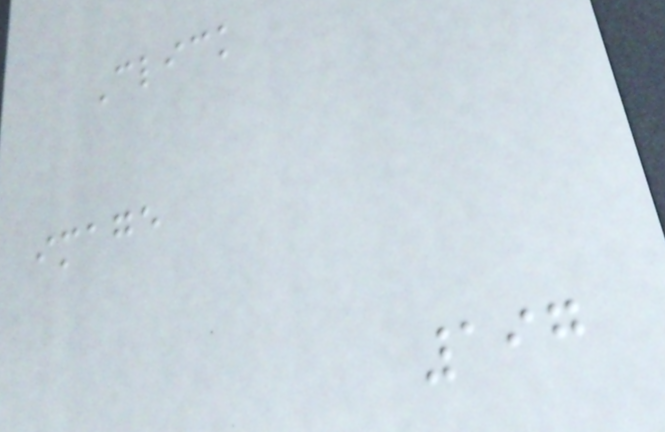Click
image
197
